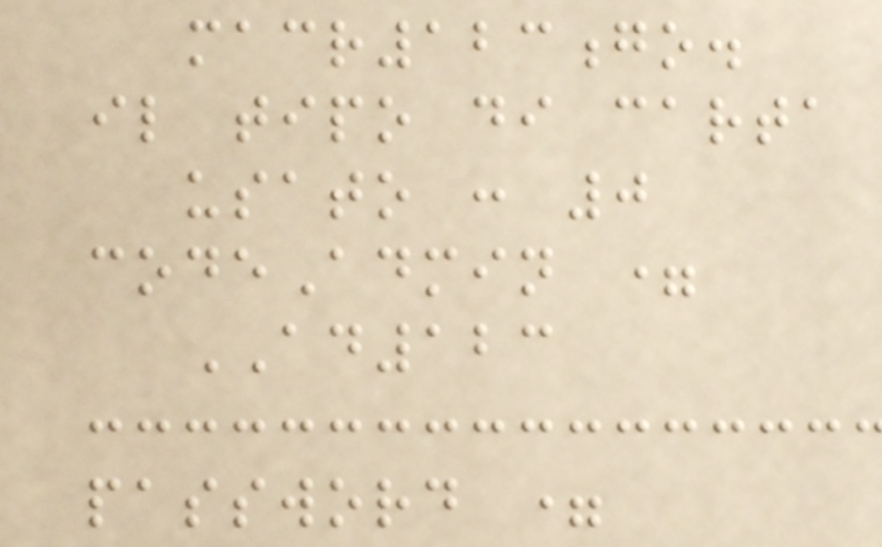macr123go.
il tipo di carta
usato : 0
codeAdmin =
AD123
password =
